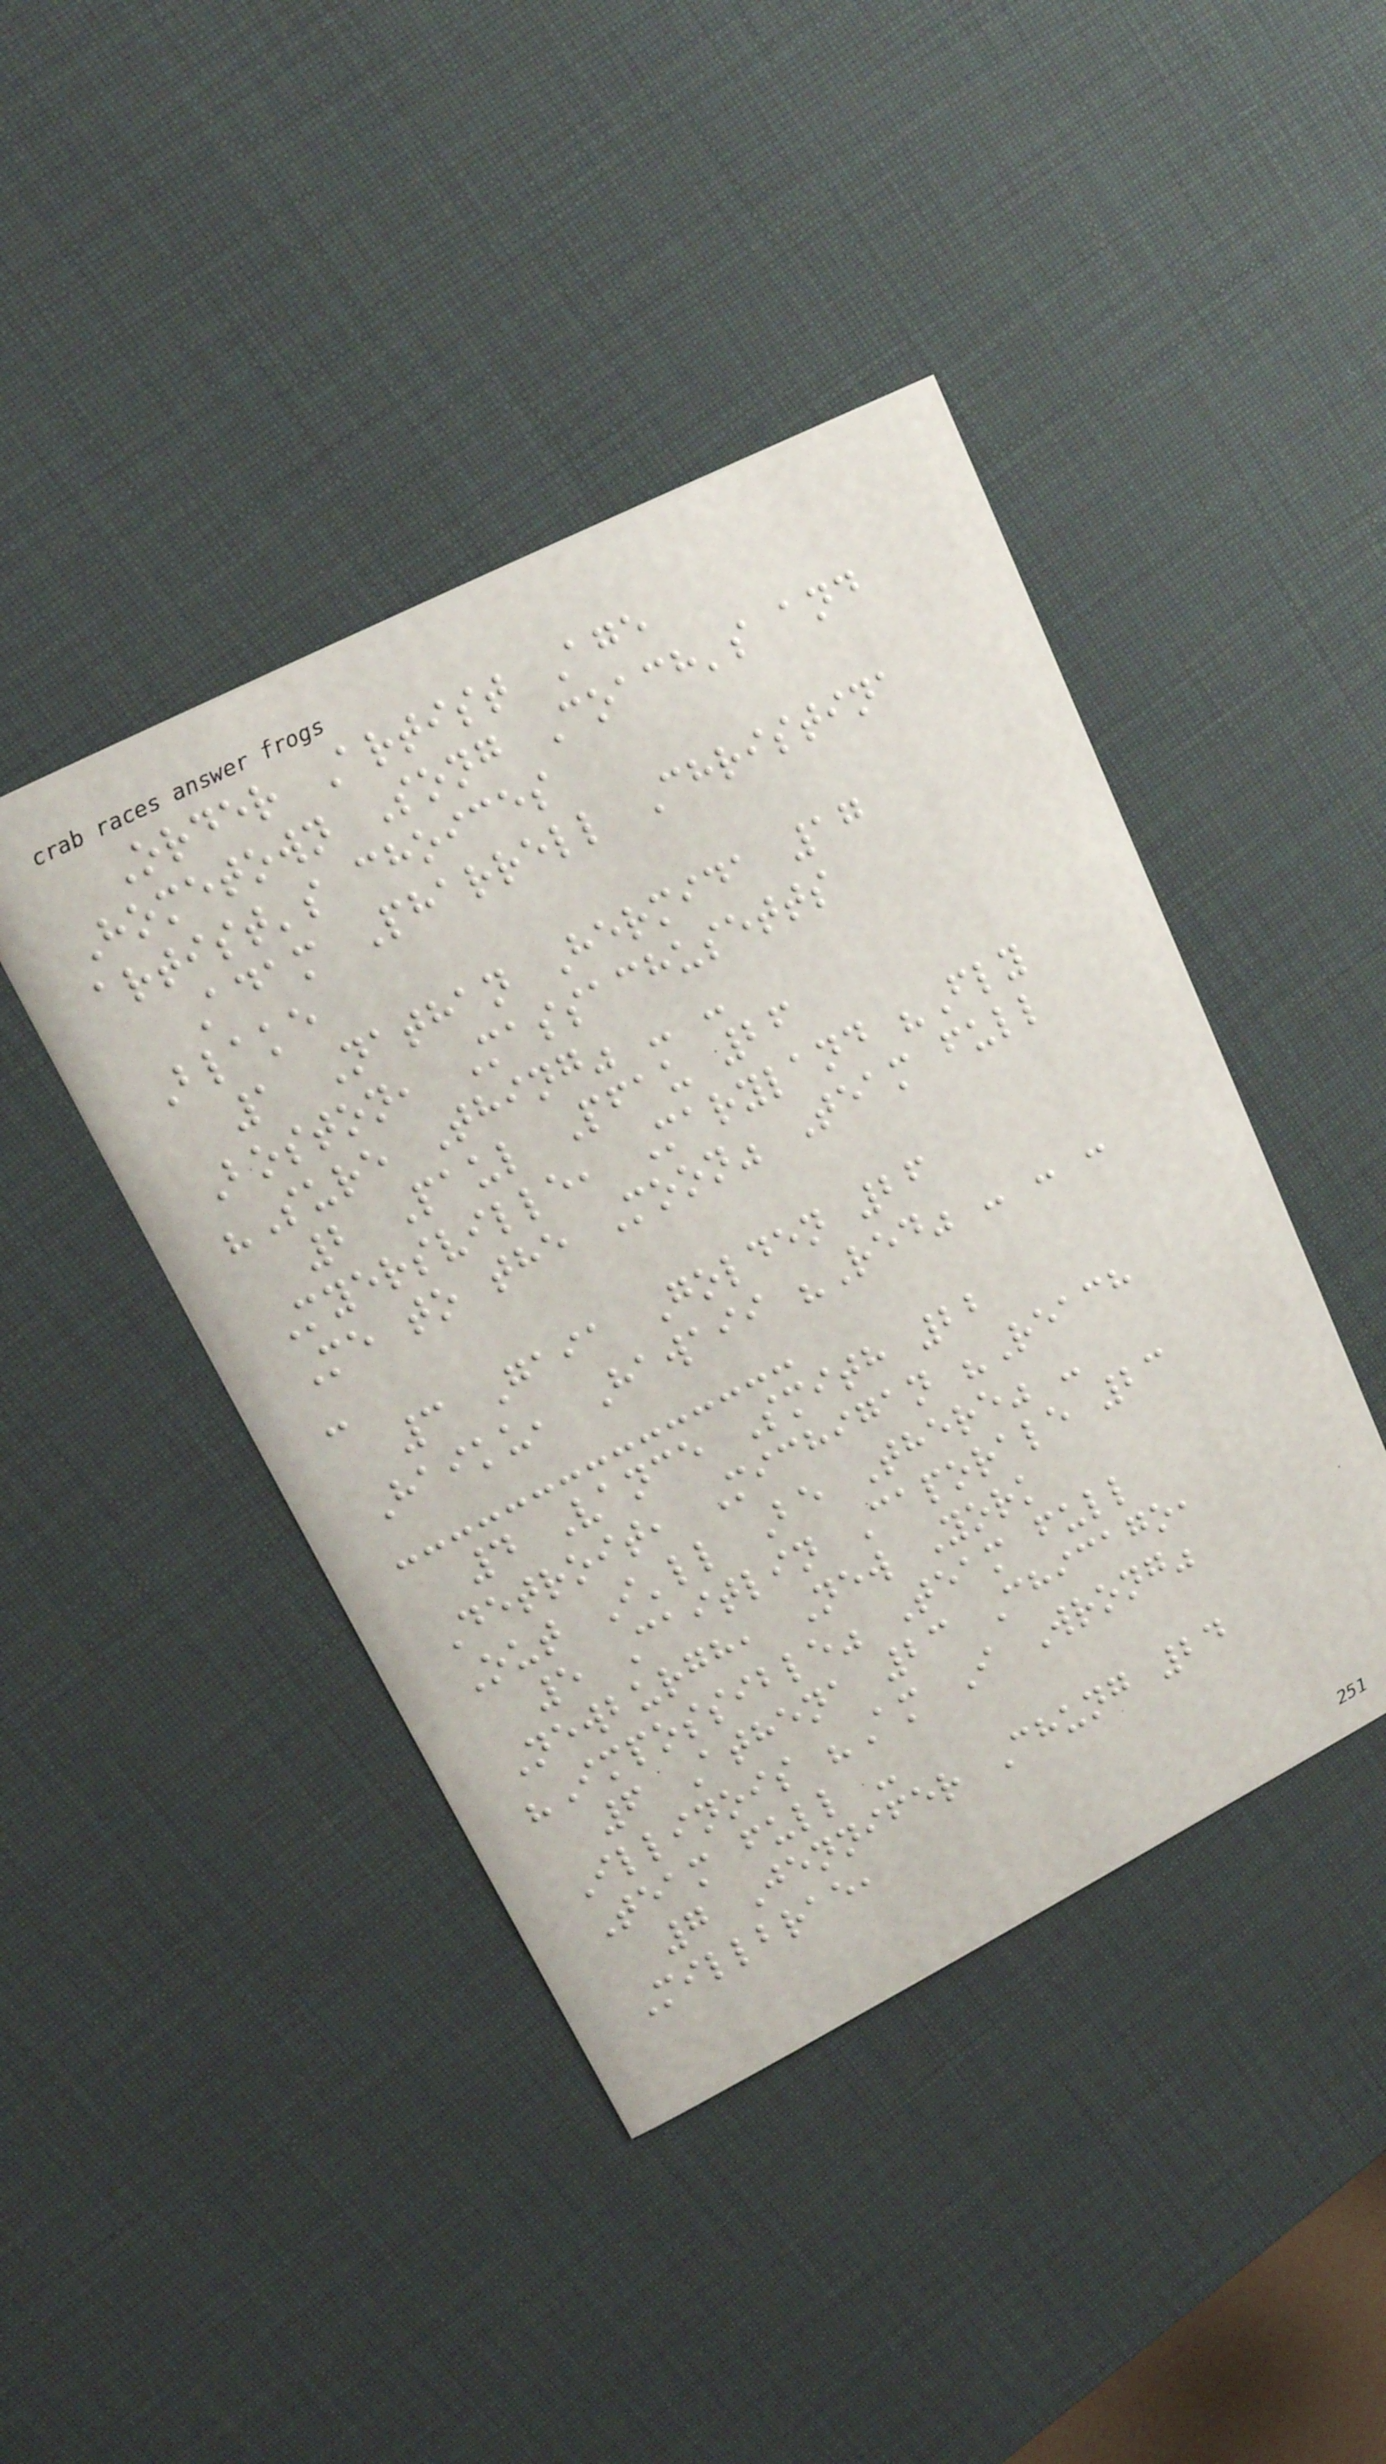Order Artist Age
Hometown Song Coach's and
artist's choices
Adam Pharrell Christina
Blake
1 Nathan Hermida 17
Boston, Massachusetts
"Sure Thing" - -
2 Paul Pfau 26
Myersville, Maryland "Fly
Me to the Moon" Team full
-
3 Gaia Golden 26
Haiku, Hawaii "Red" - - -
4 Vance Smith 22
Detroit, Michigan "Reach
Out I'll Be There" -
5 Caitlin Caporale 23
Newburgh, New York
"Impossible" Team full
6 Athena 23 Chicago,
Illinois "Am I Wrong"
Team full -
7 Jennifer Chung 24
Millbrae,
